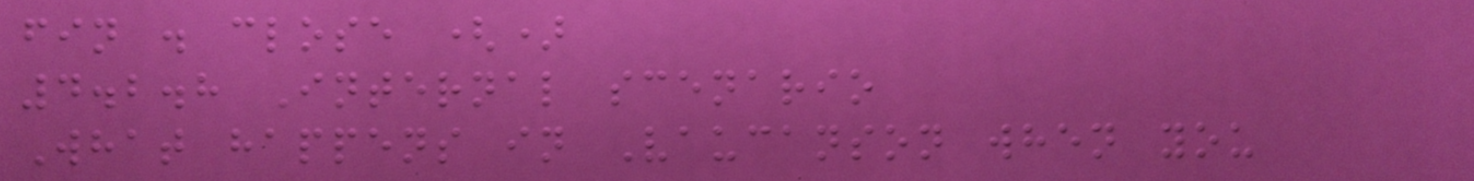fin . close ()
4.2.8 Internal scenario
What happens in Vaucanson when you
